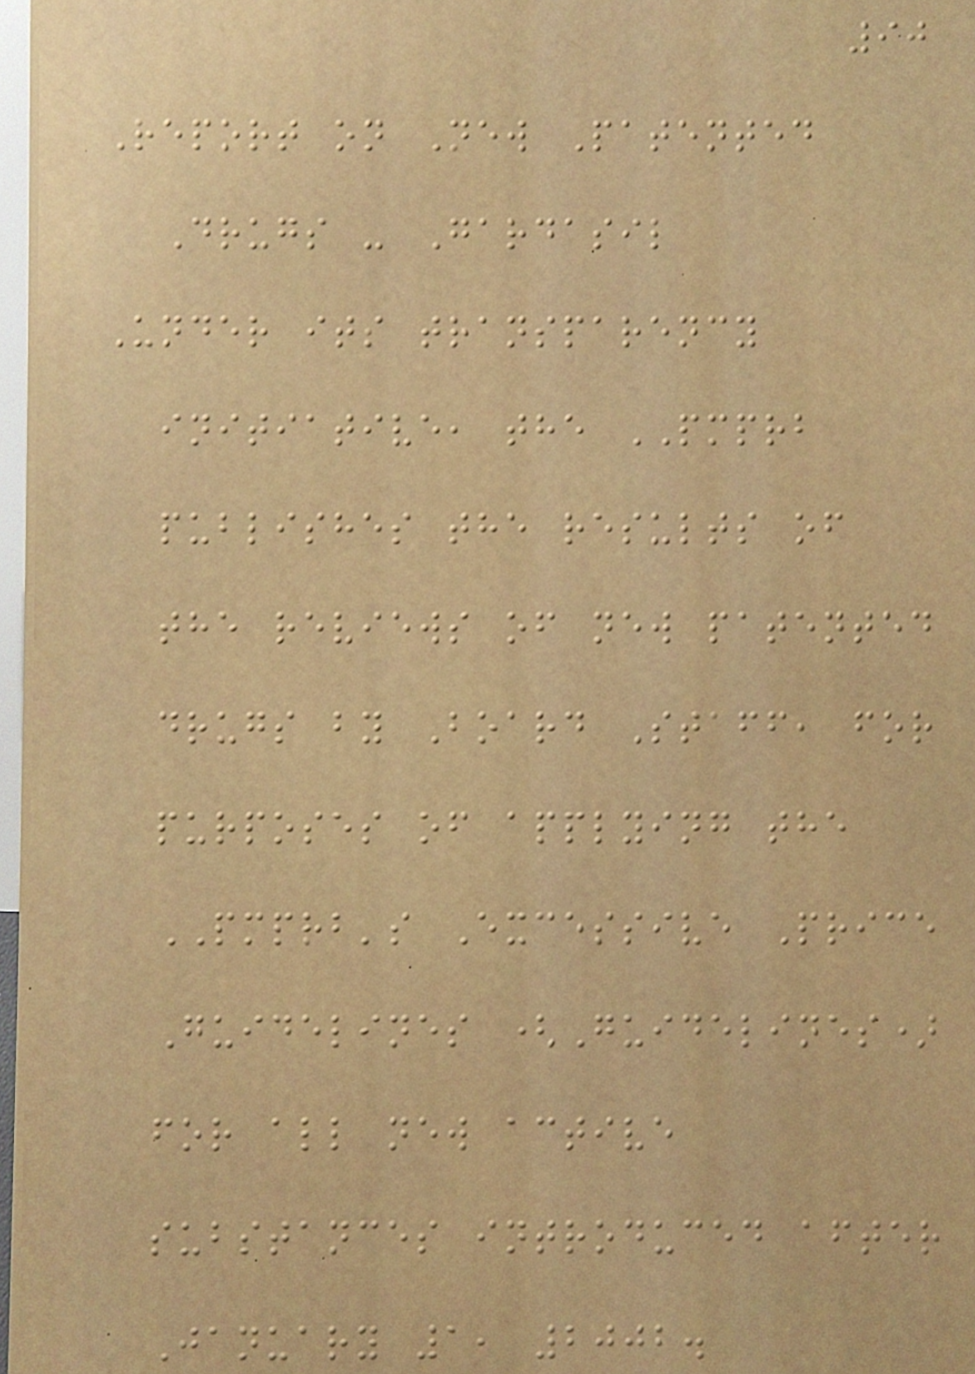90
Report on New Patented
Drugs - Gardasil
Under its transparency
initiative, the PMPRB
publishes the results of
the reviews of new patented
drugs by Board Staff, for
purposes of applying the
PMPRB's Excessive Price
Guidelines (Guidelines)
for all new active
substances introduced after
January 1, 2002.
